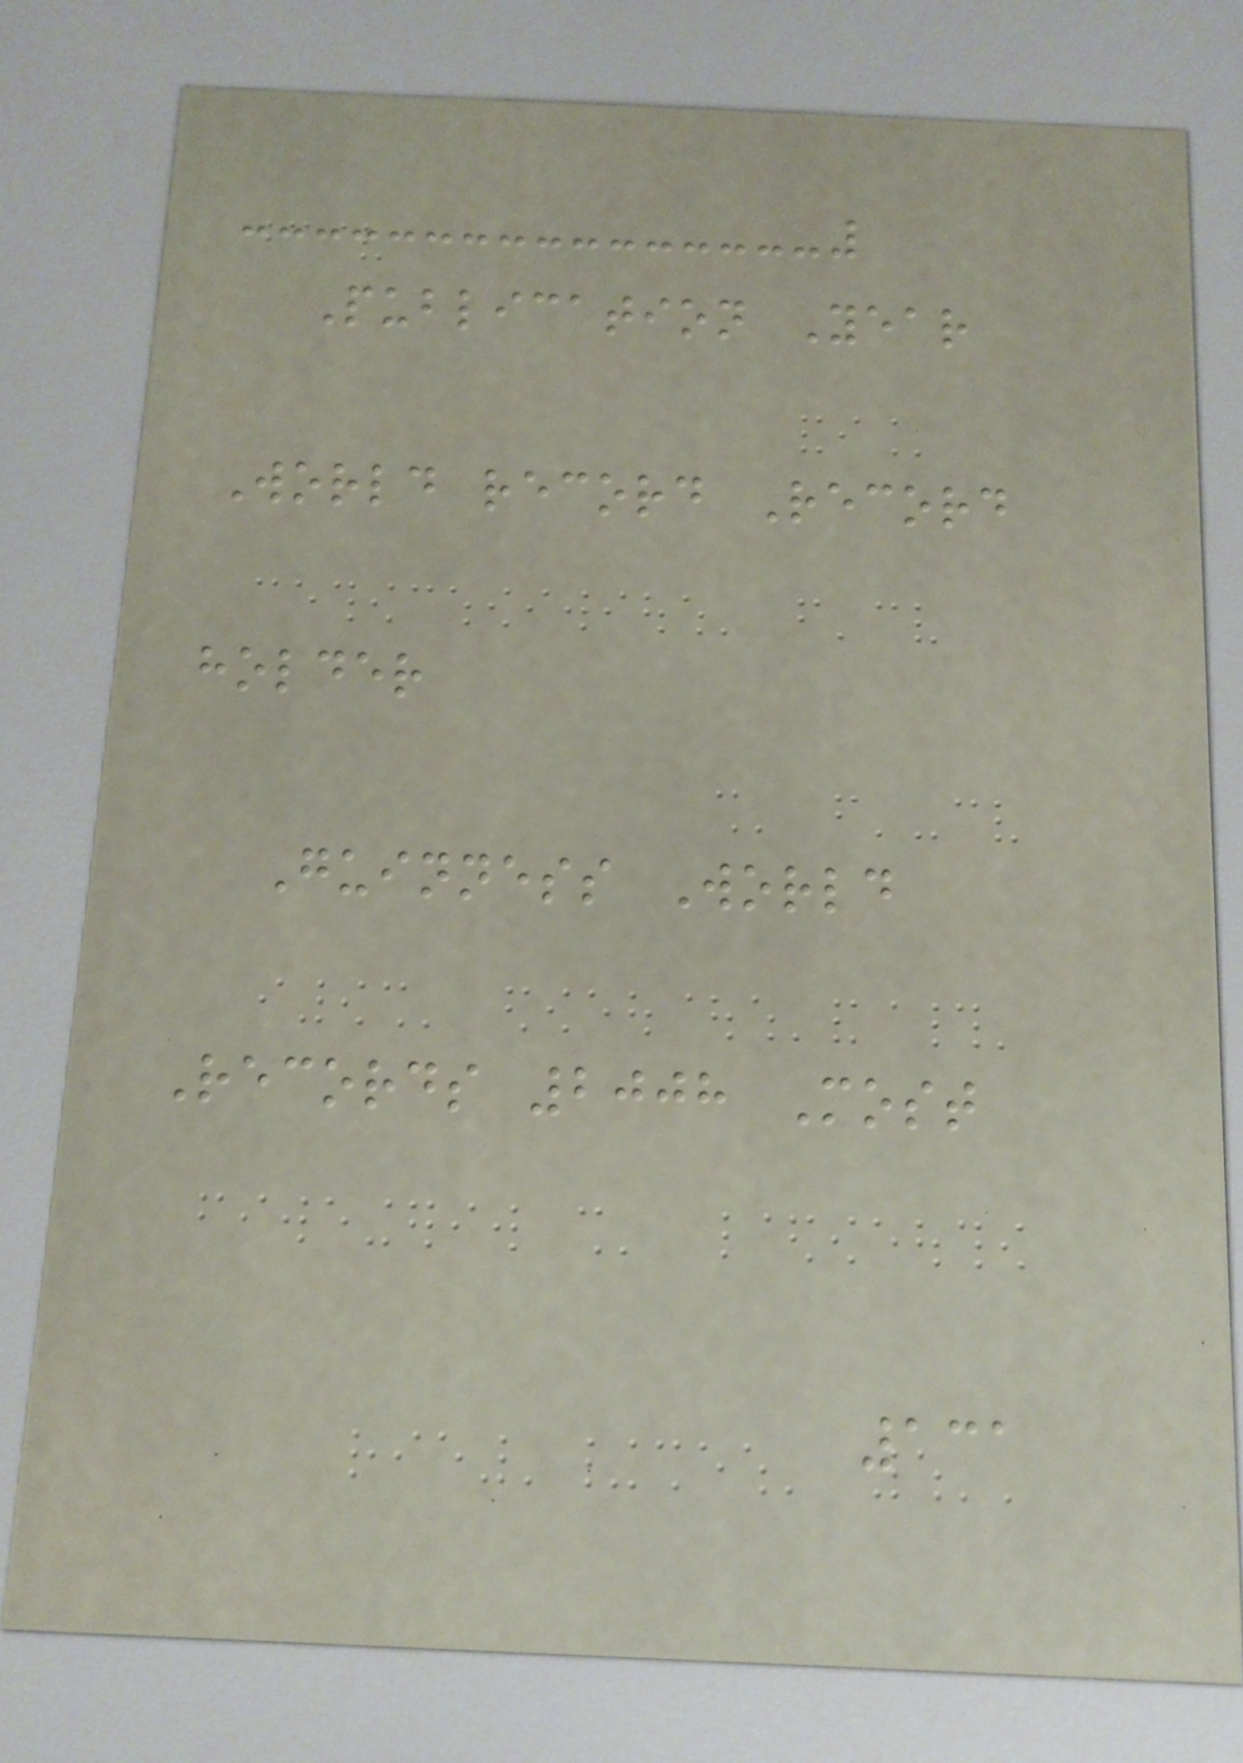Publication Year
World record Record
holder
Guinness World
Records 2008 Most
131
